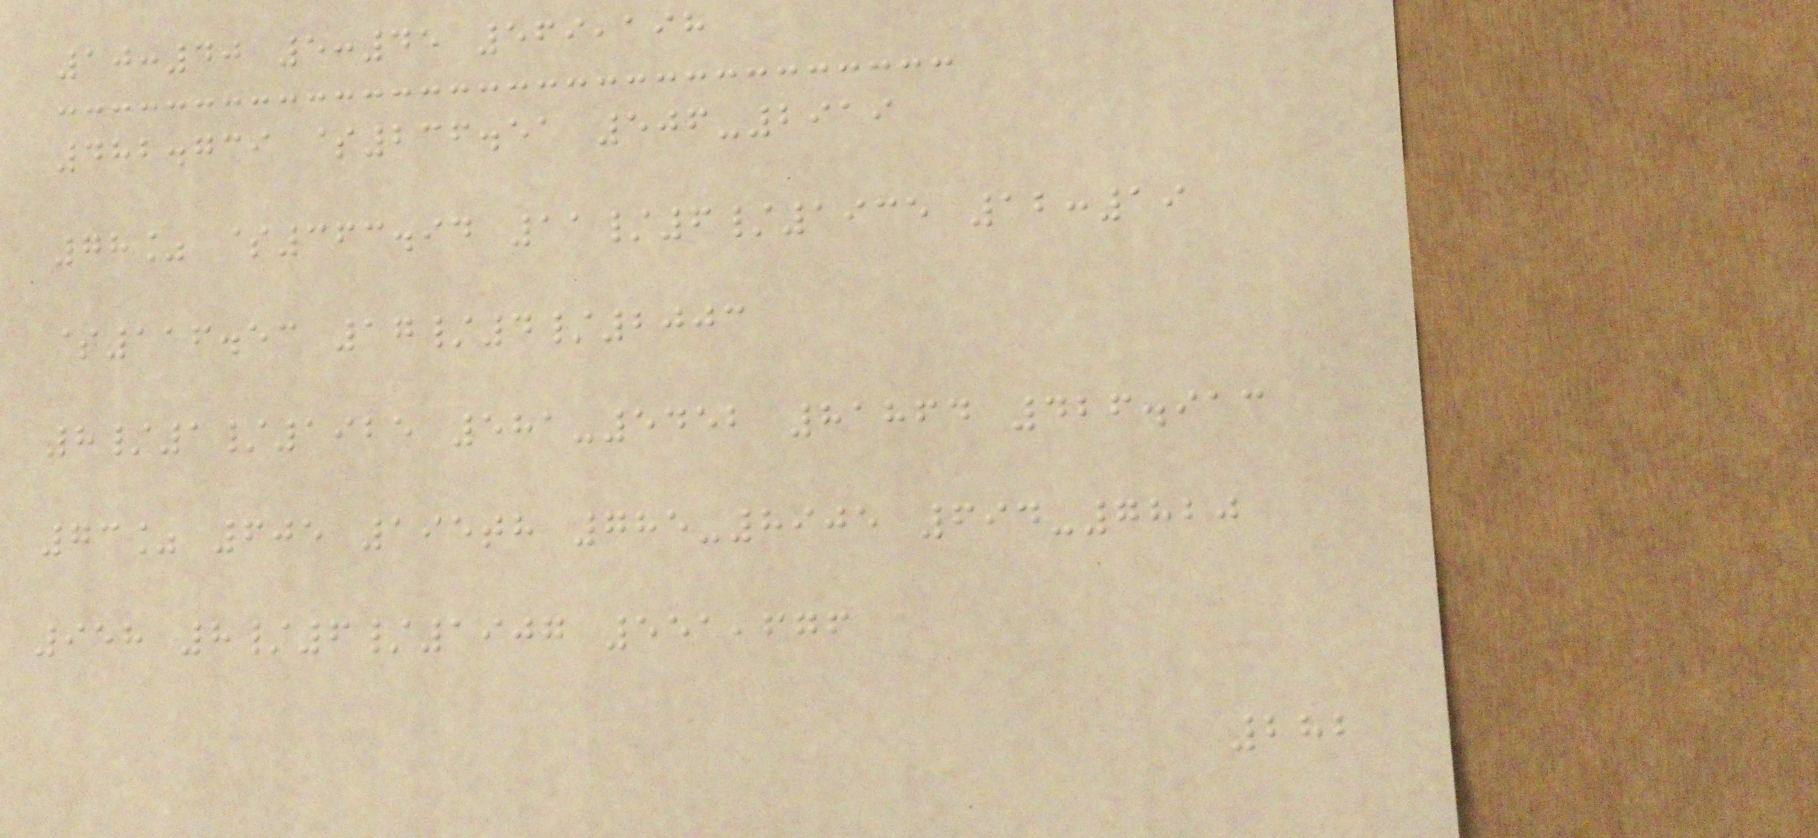10:40 5:45 569,198
482.739 $236.51 506-2919
78% $363.94 11/6/1935 12:19
$116.53 17/4/2003
8/1/1925 581-5452 81864 426.913
73% 605 195th 785-8905 694-7820
958 8/6/1907 551,676
282
